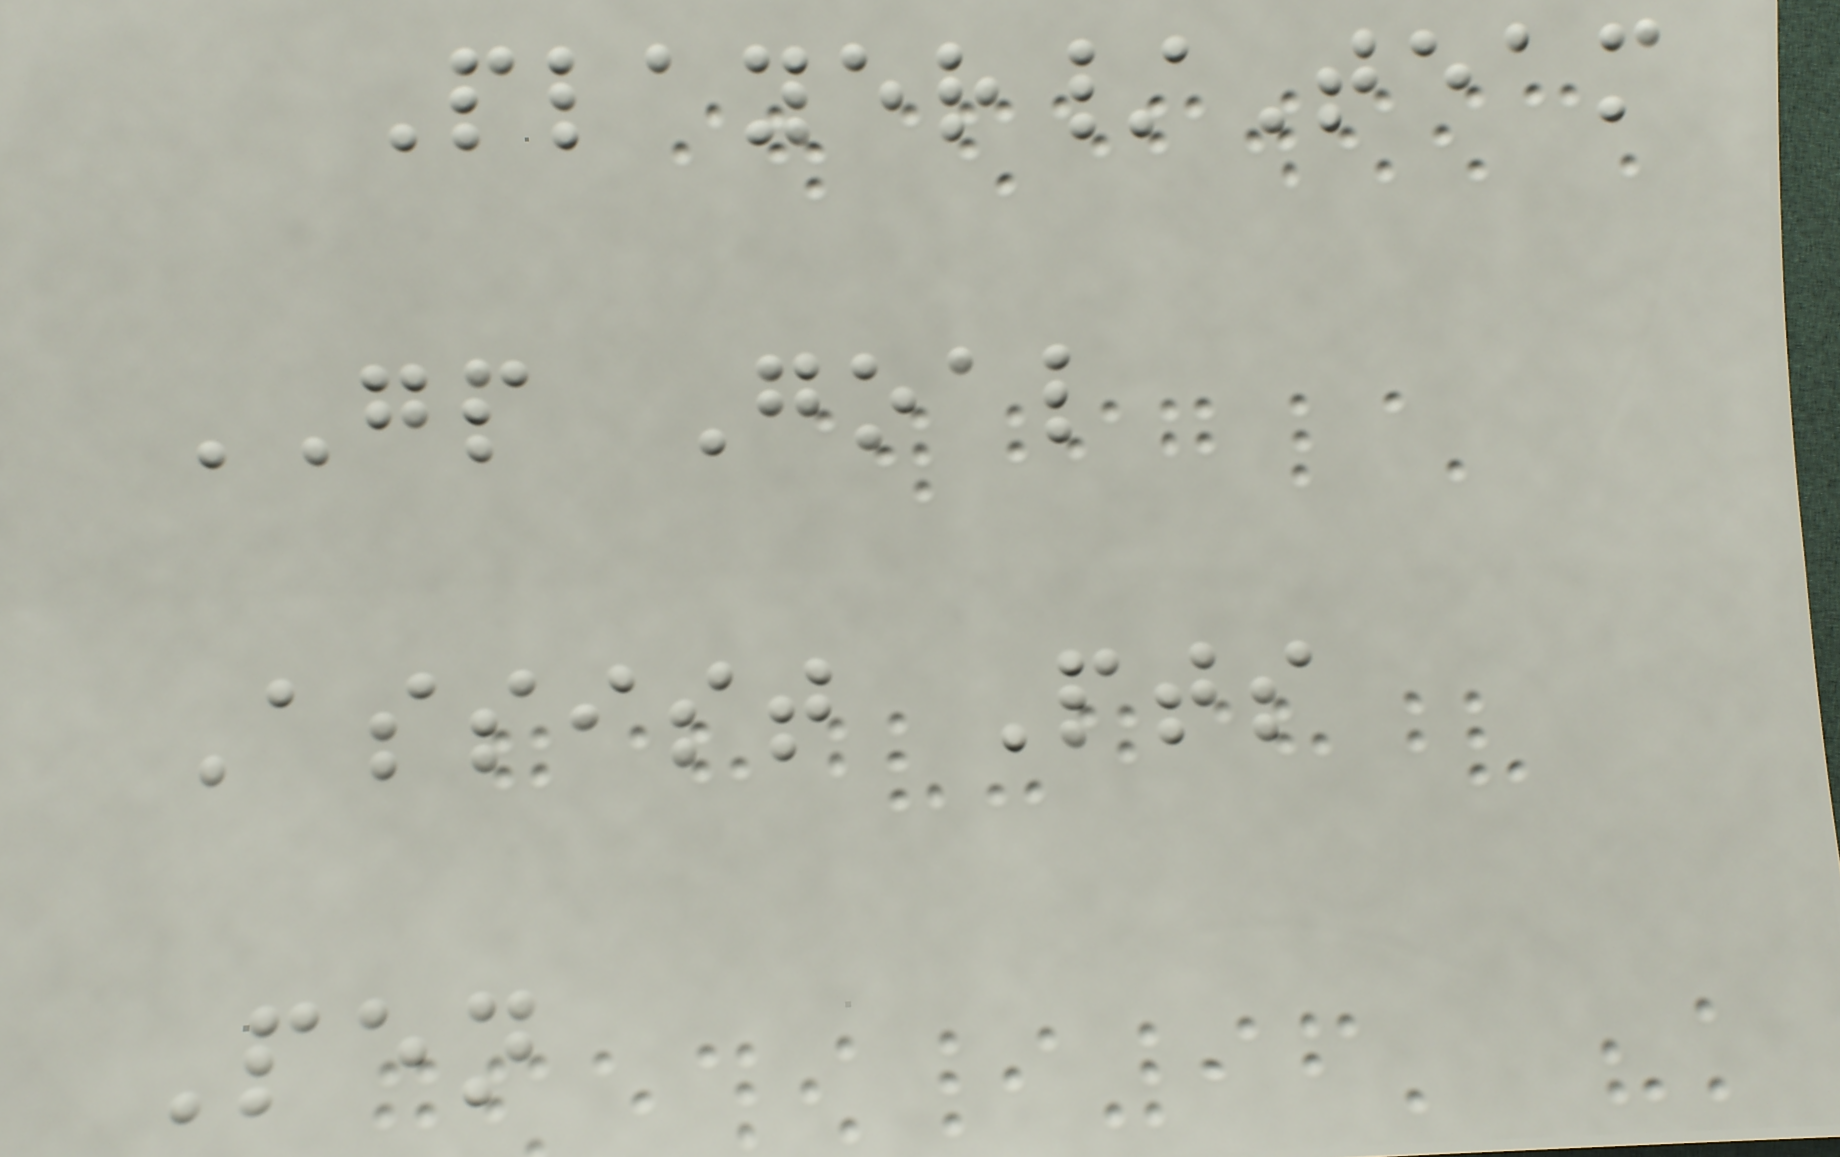Player/Team
GP Goal
Assist Pts
Pen
